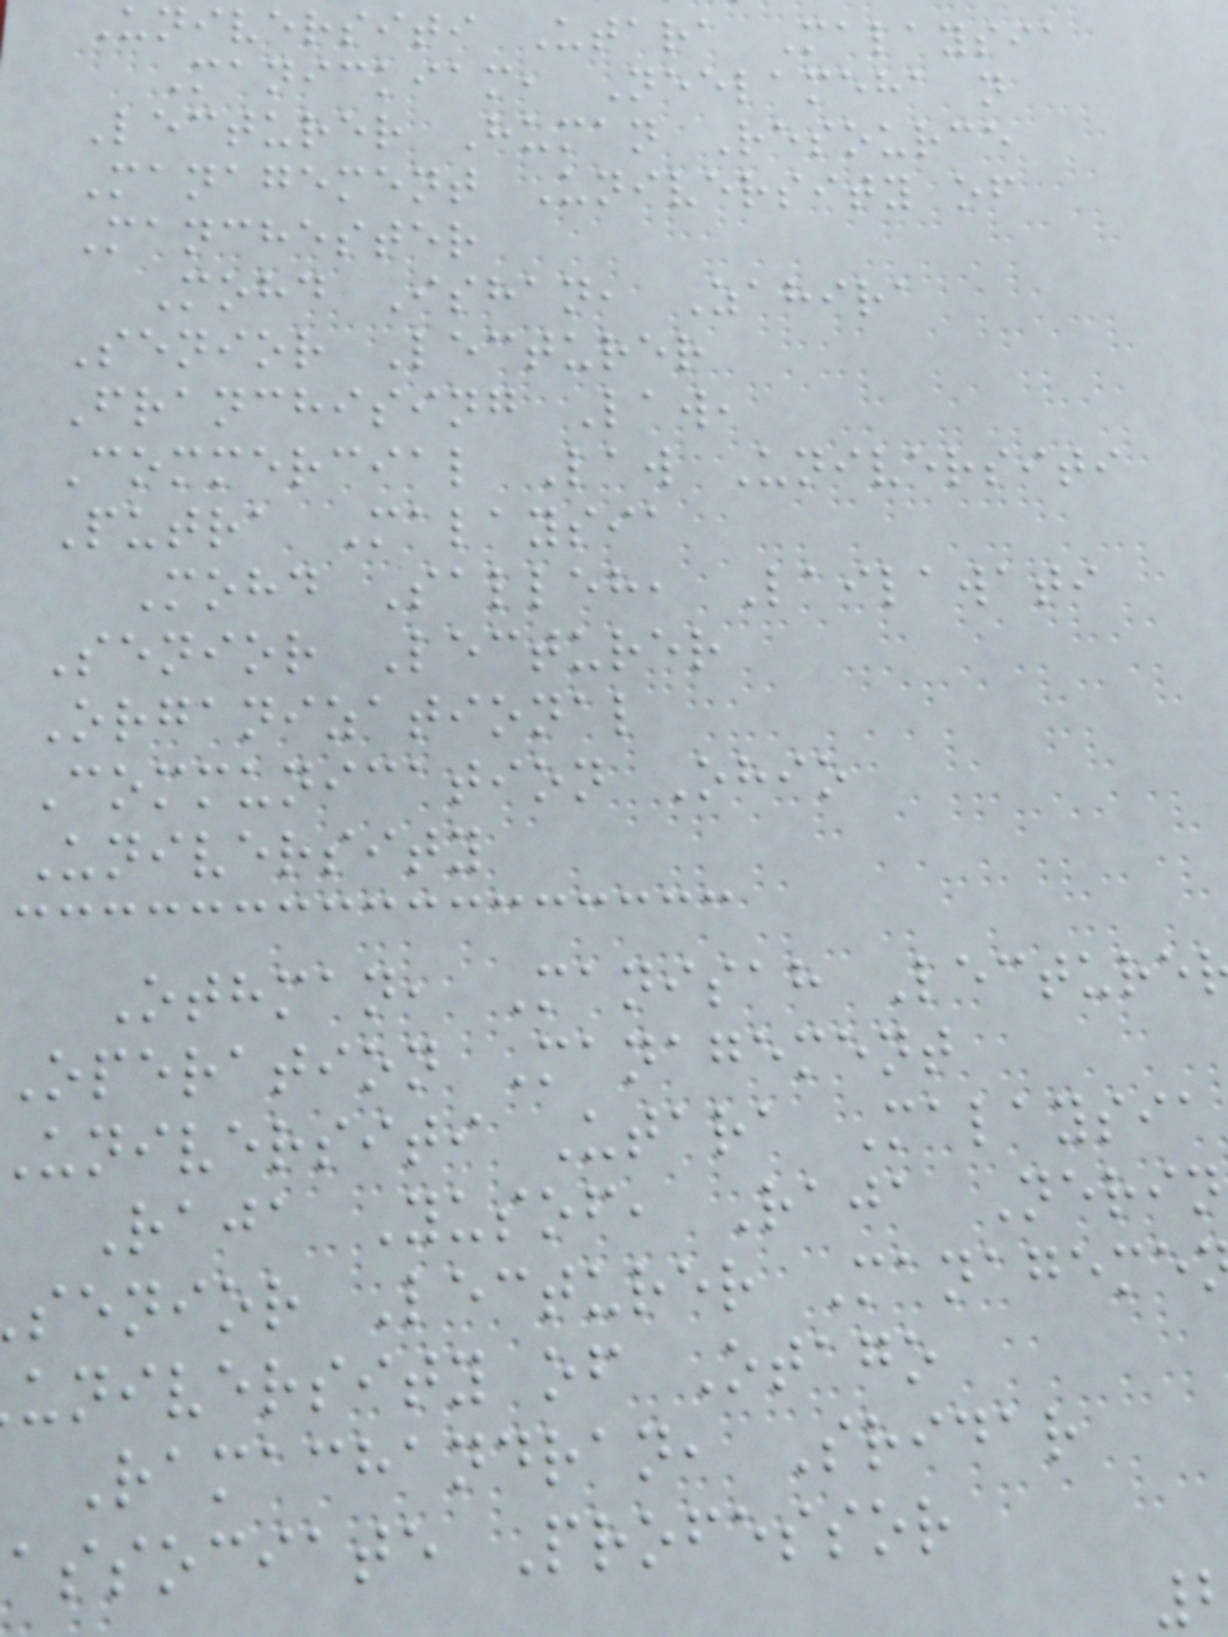Universiti Utara Malaysia
Manickiam, Neelameha n
Lecturer Human Resource
Management University of
Manchester
Mohd Ishan, Zahira
Senior Lecturer
Franchising Law,
Commercial Law Universiti
Putra Malaysia
Mohd Salleh, Lailawati
Senior Lecturer
Organizational
Communication Ohio
University
Othman, Manisah Lecture
operation Management
universiti Utara Malaysia
Raja Yusof, Raja Nerin
senior Lecturer Manageme
university of Otago
Ramachandran, Sridar
associate Professor
